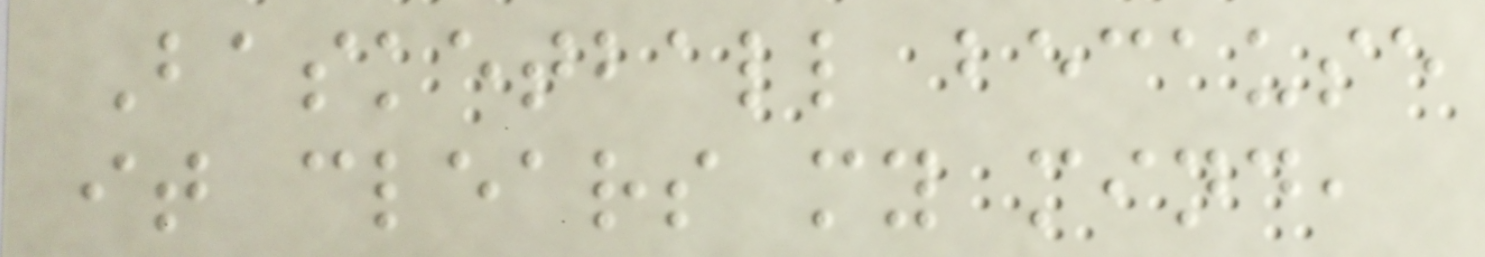Basketball because
it clears my mind,
